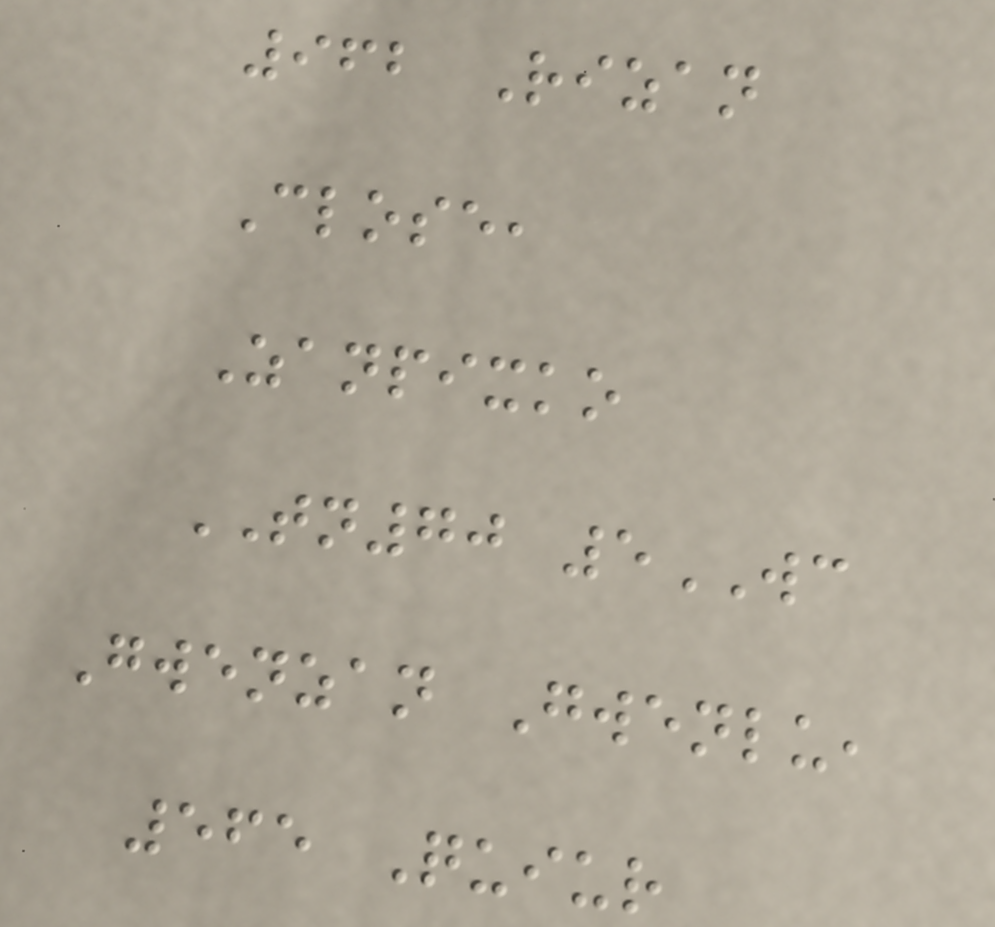962 Rizan
Close,
Zanpixko
TN70 5WC
Gwenzan Gwenlu,
565 Quiur
